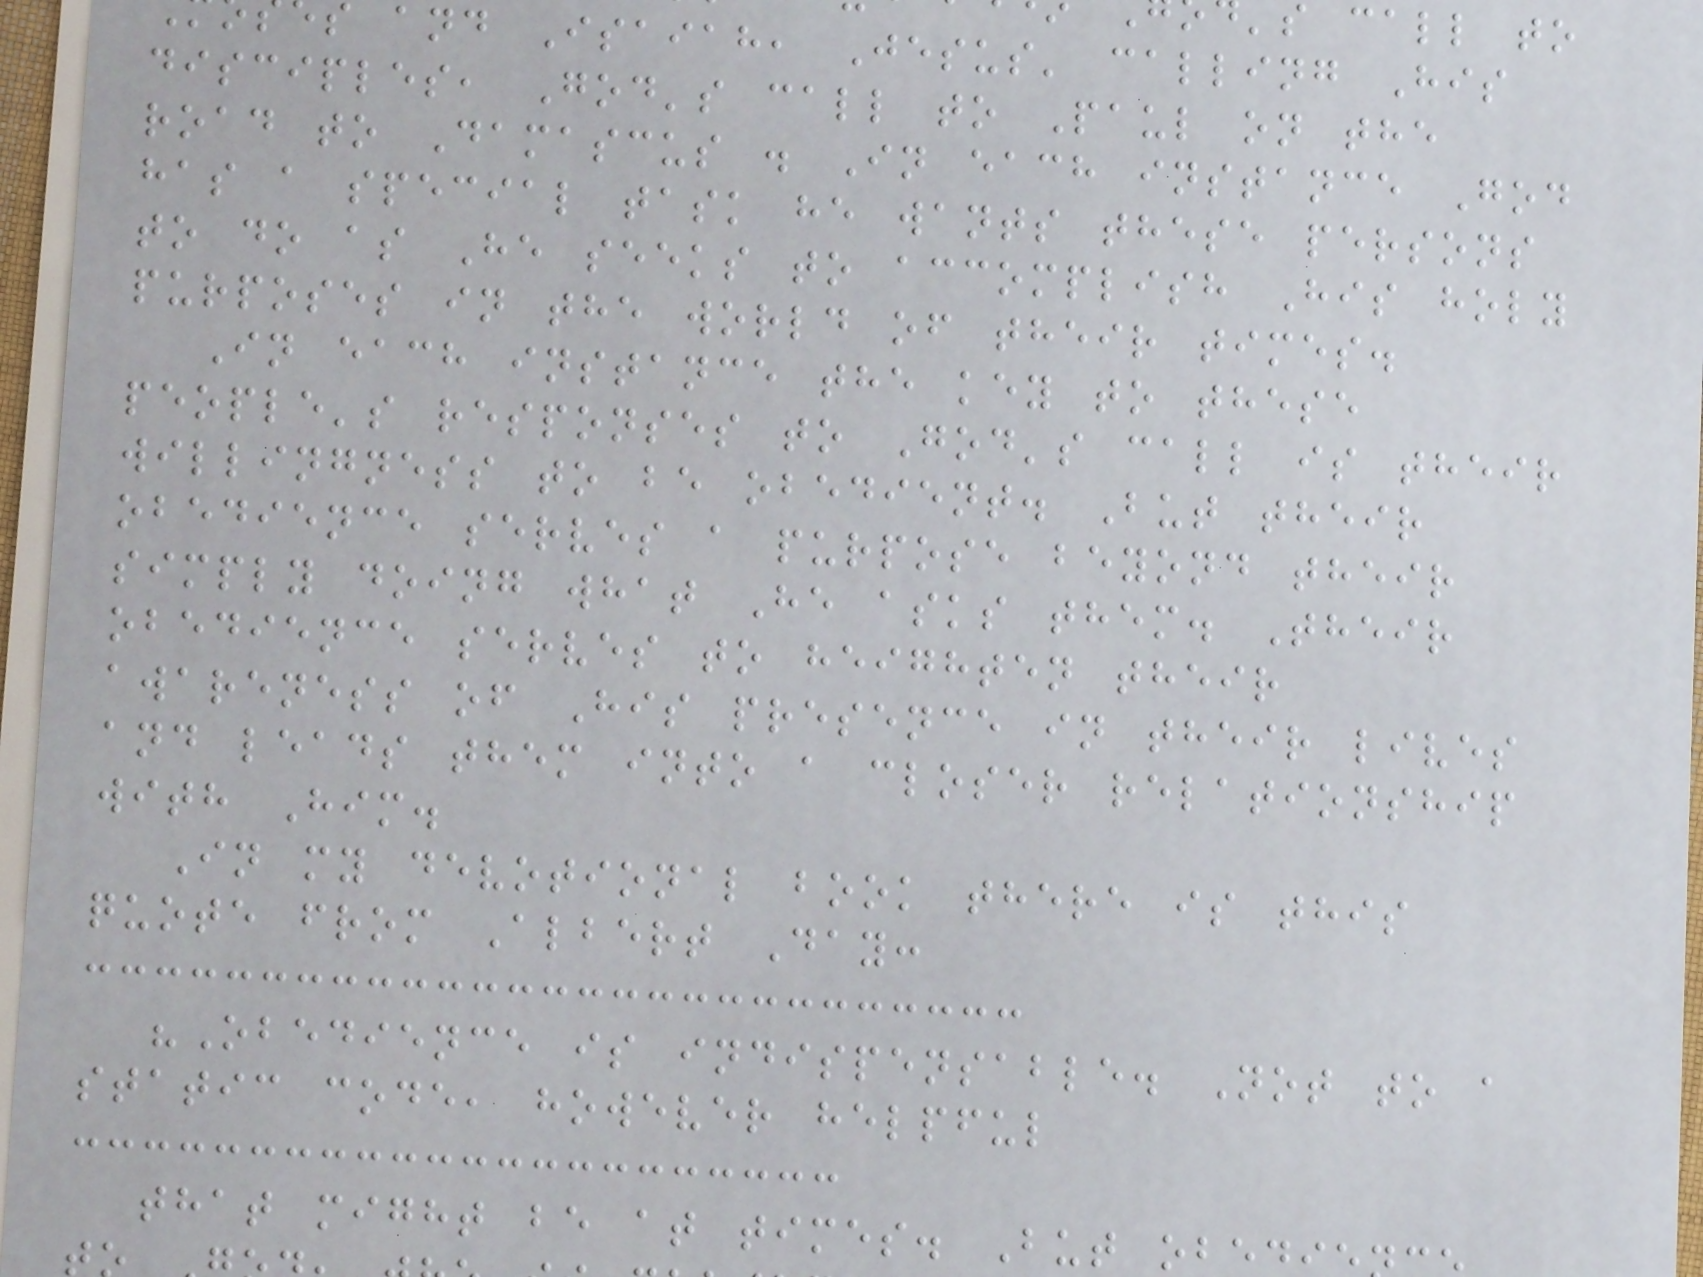s and Isaiah, Jesus' calling His
disciples, God's call to Paul on the
road to Damascus . In each instance God
has a special task he wants these persons
to do as He seeks to accomplish His holy
purposes in the world of their times.
In each instance the key to these
people's responses to God's call is their
willingness to be obedient. But their
obedience serves a purpose beyond their
simply doing what He asks them. Their
obedience serves to heighten their
awareness of His presence in their lives
and leads them into a closer relationship
with Him.
In my devotional book there is this
quote from Albert Day:
"Obedience is indispensable. Not to a
static code, however helpful
that might be at times. But obe
